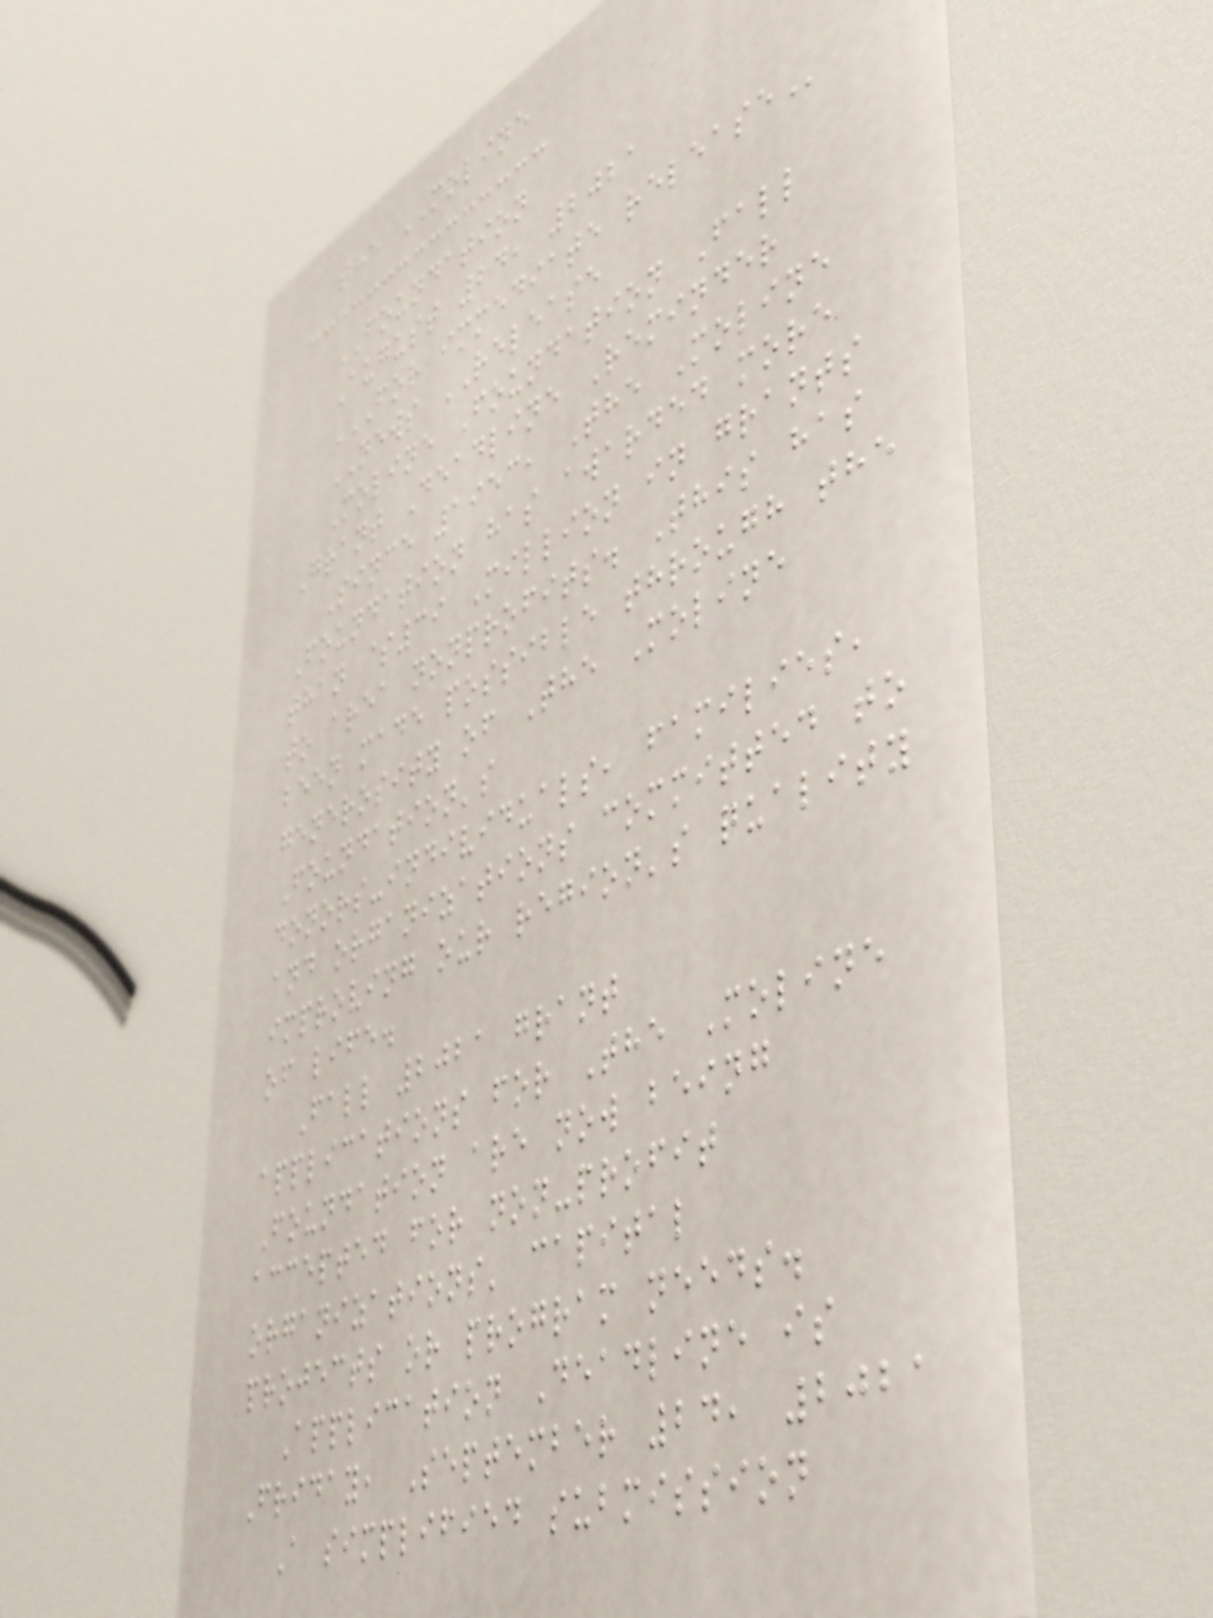the MOLINE
FOUNDATION
August 24, 2021
FOR IMMEDIATE RELEASE
NEWS RELEASE
Moline Foundation Fall
Grant Deadline Reminder
Since 1953, The Moline
Foundation has awarded more
than $39 Million in grants
to area nonprofits. This has
been made possible through the
generosity of The Moline
Foundation's
donors-individuals, families,
and organizations committed to
improving our region's quality
of life.
Fall 2021 grant
applications for The Moline
Foundation are now being
accepted for non-profit
organizations' capital
projects or program needs.
Application Deadline is
Friday, September 24, 2021
A simplified submission
